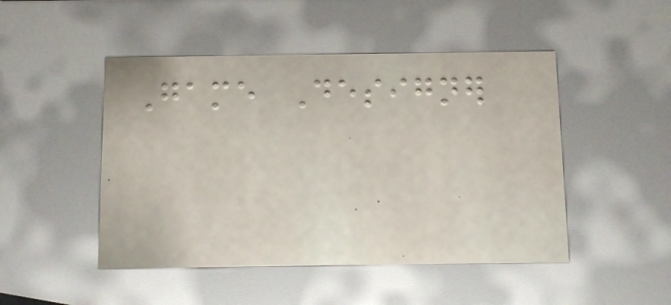Game Designer
